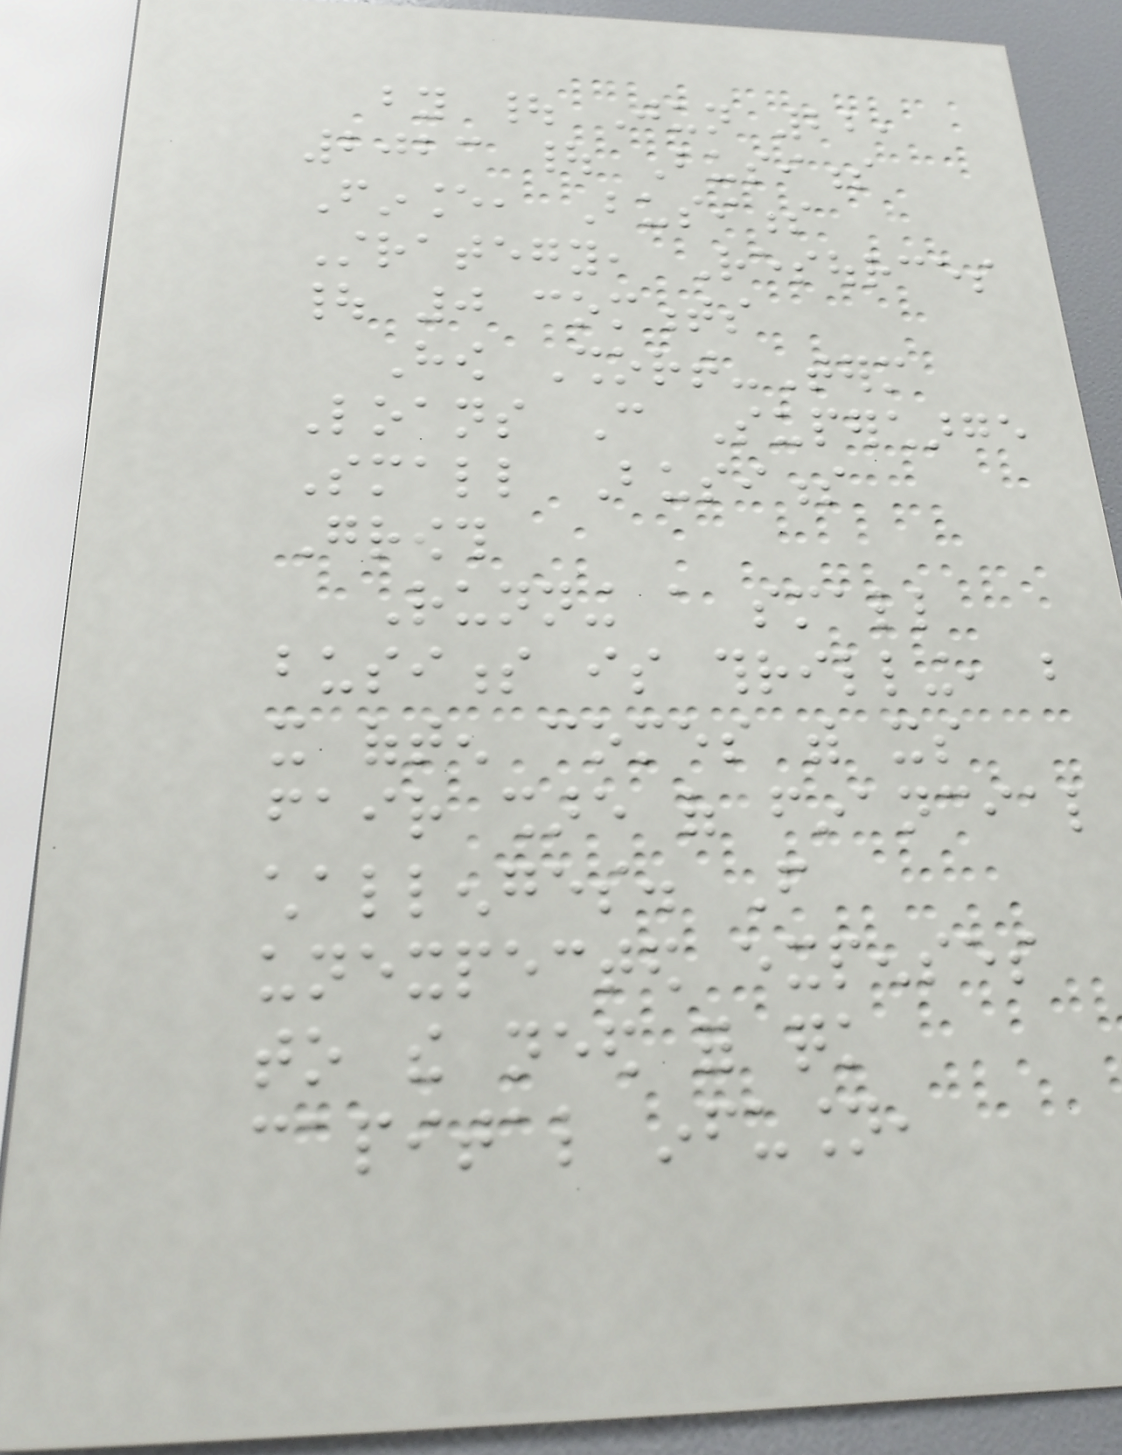by | Jun 22,
2023 | Business
Finance, Business
Strategy, Resources
| 0 comments
How Short-Term
Loans Can Supercharge
Small Business
Growth
Running a small
business is thrilling, but
it often comes with its
fair share of financial
challenges. From
unexpected expenses
to the need for quick
capital infusion,
